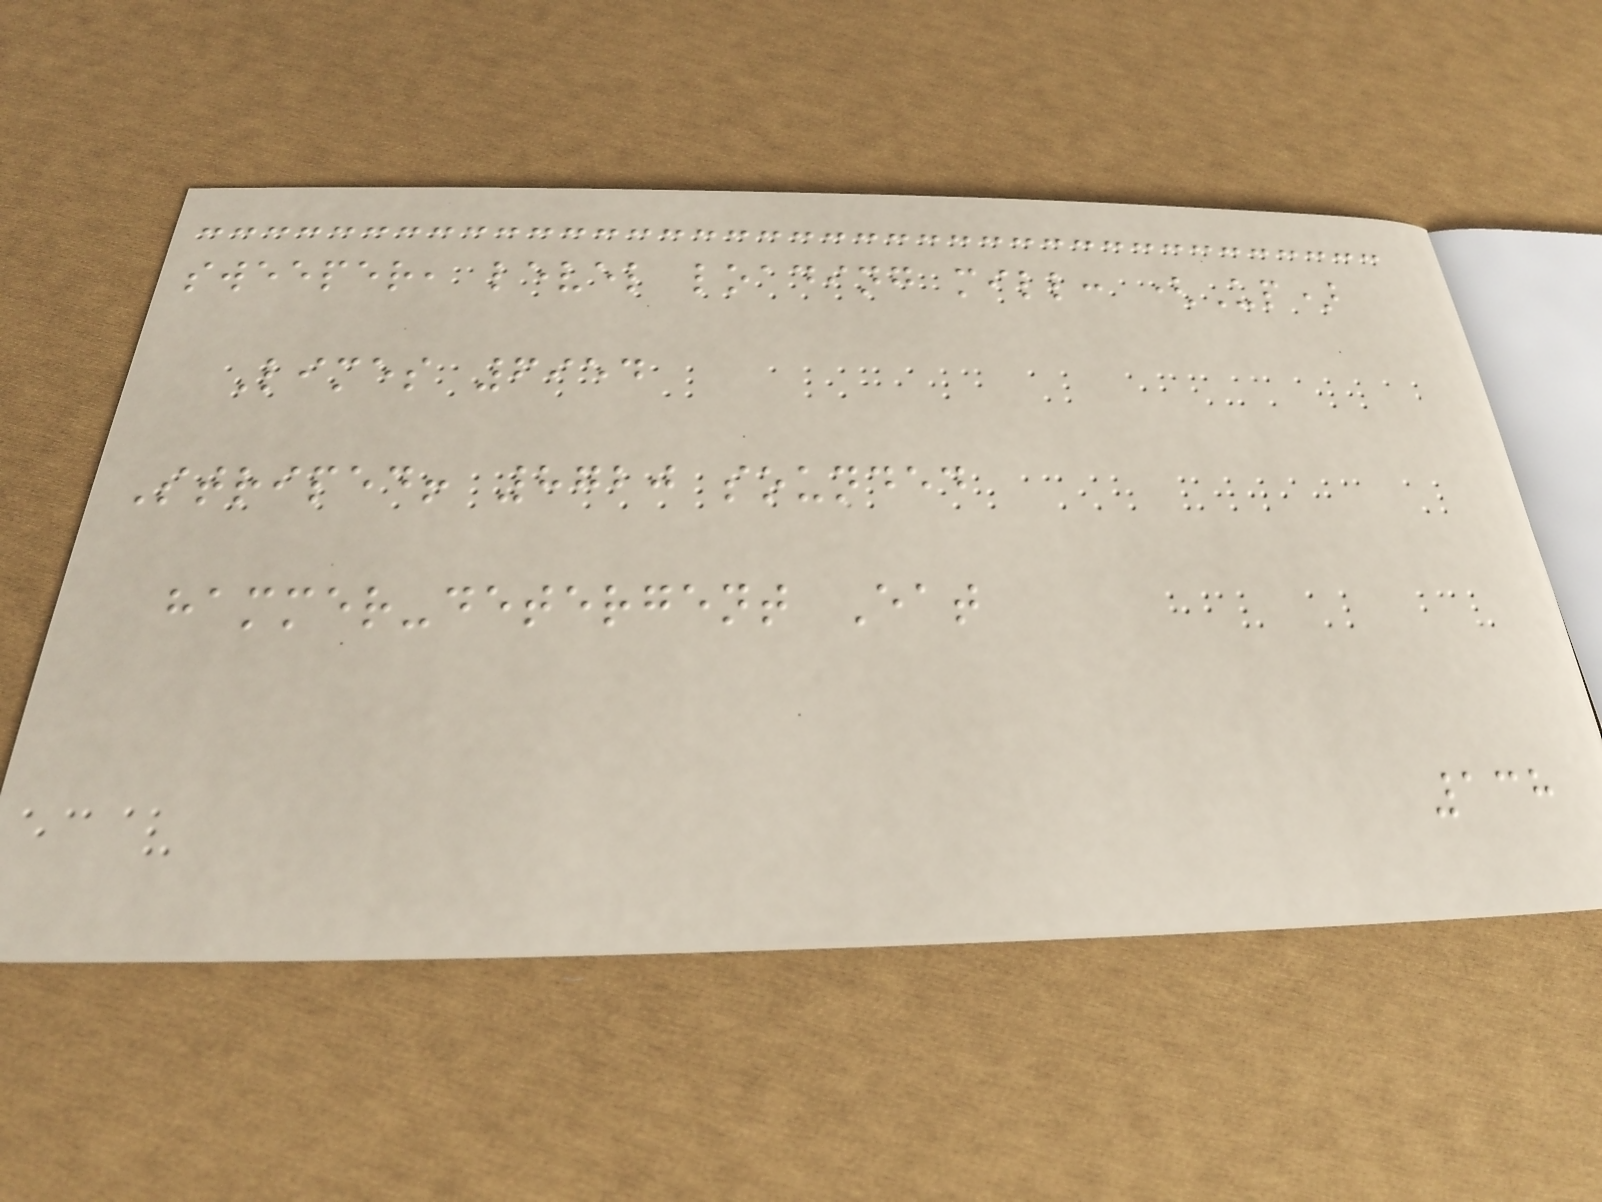sweeper, level loading mill: (Up)
Limes 6954
Striped! 8720 sounded
hammer-detergent Eat
138
